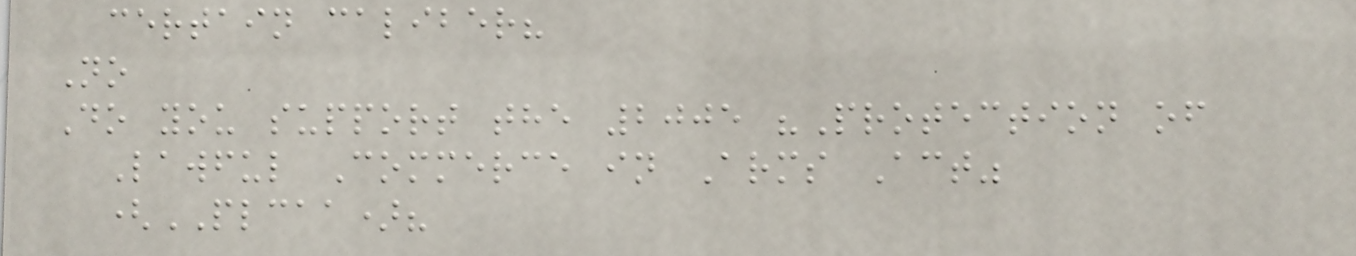certain caliber?
No
Do you support the 2005 "Protection of
Lawful Commerce in Arms Act"
(PLCAA)?
